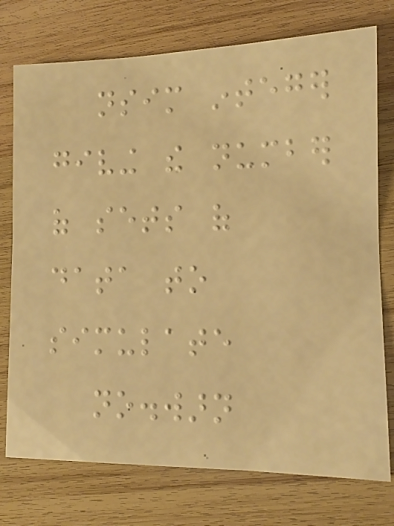nsim integer
giving the number
of sets of
data to
simulate
no.warn
